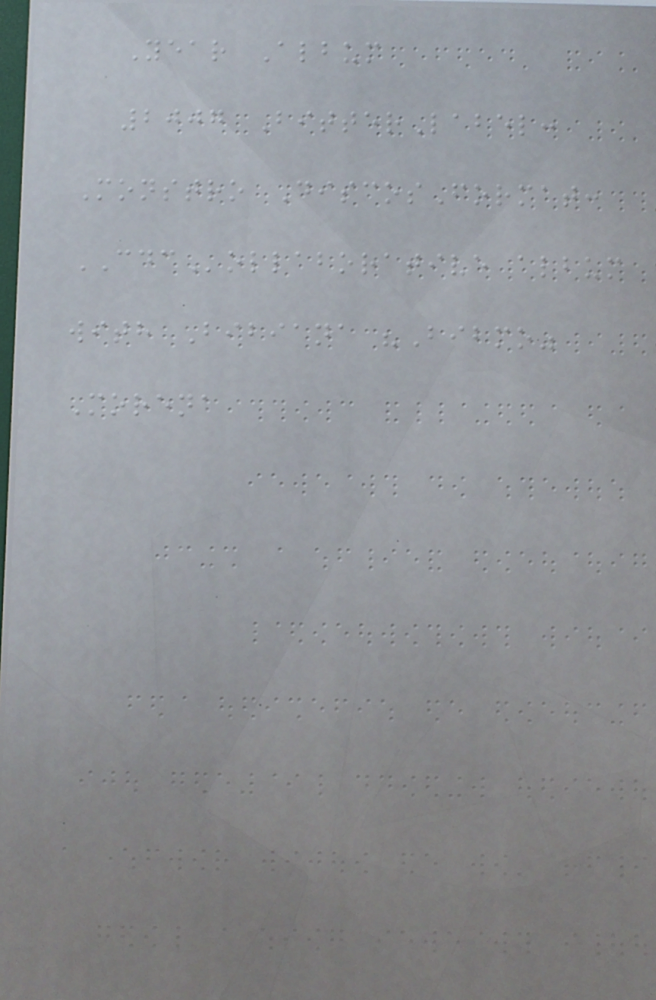Year Album
2007 BitterLabel:
Monstro DiscosFormat:
CDCollaborative album
with Bibiana "Bibmo"
Morena
